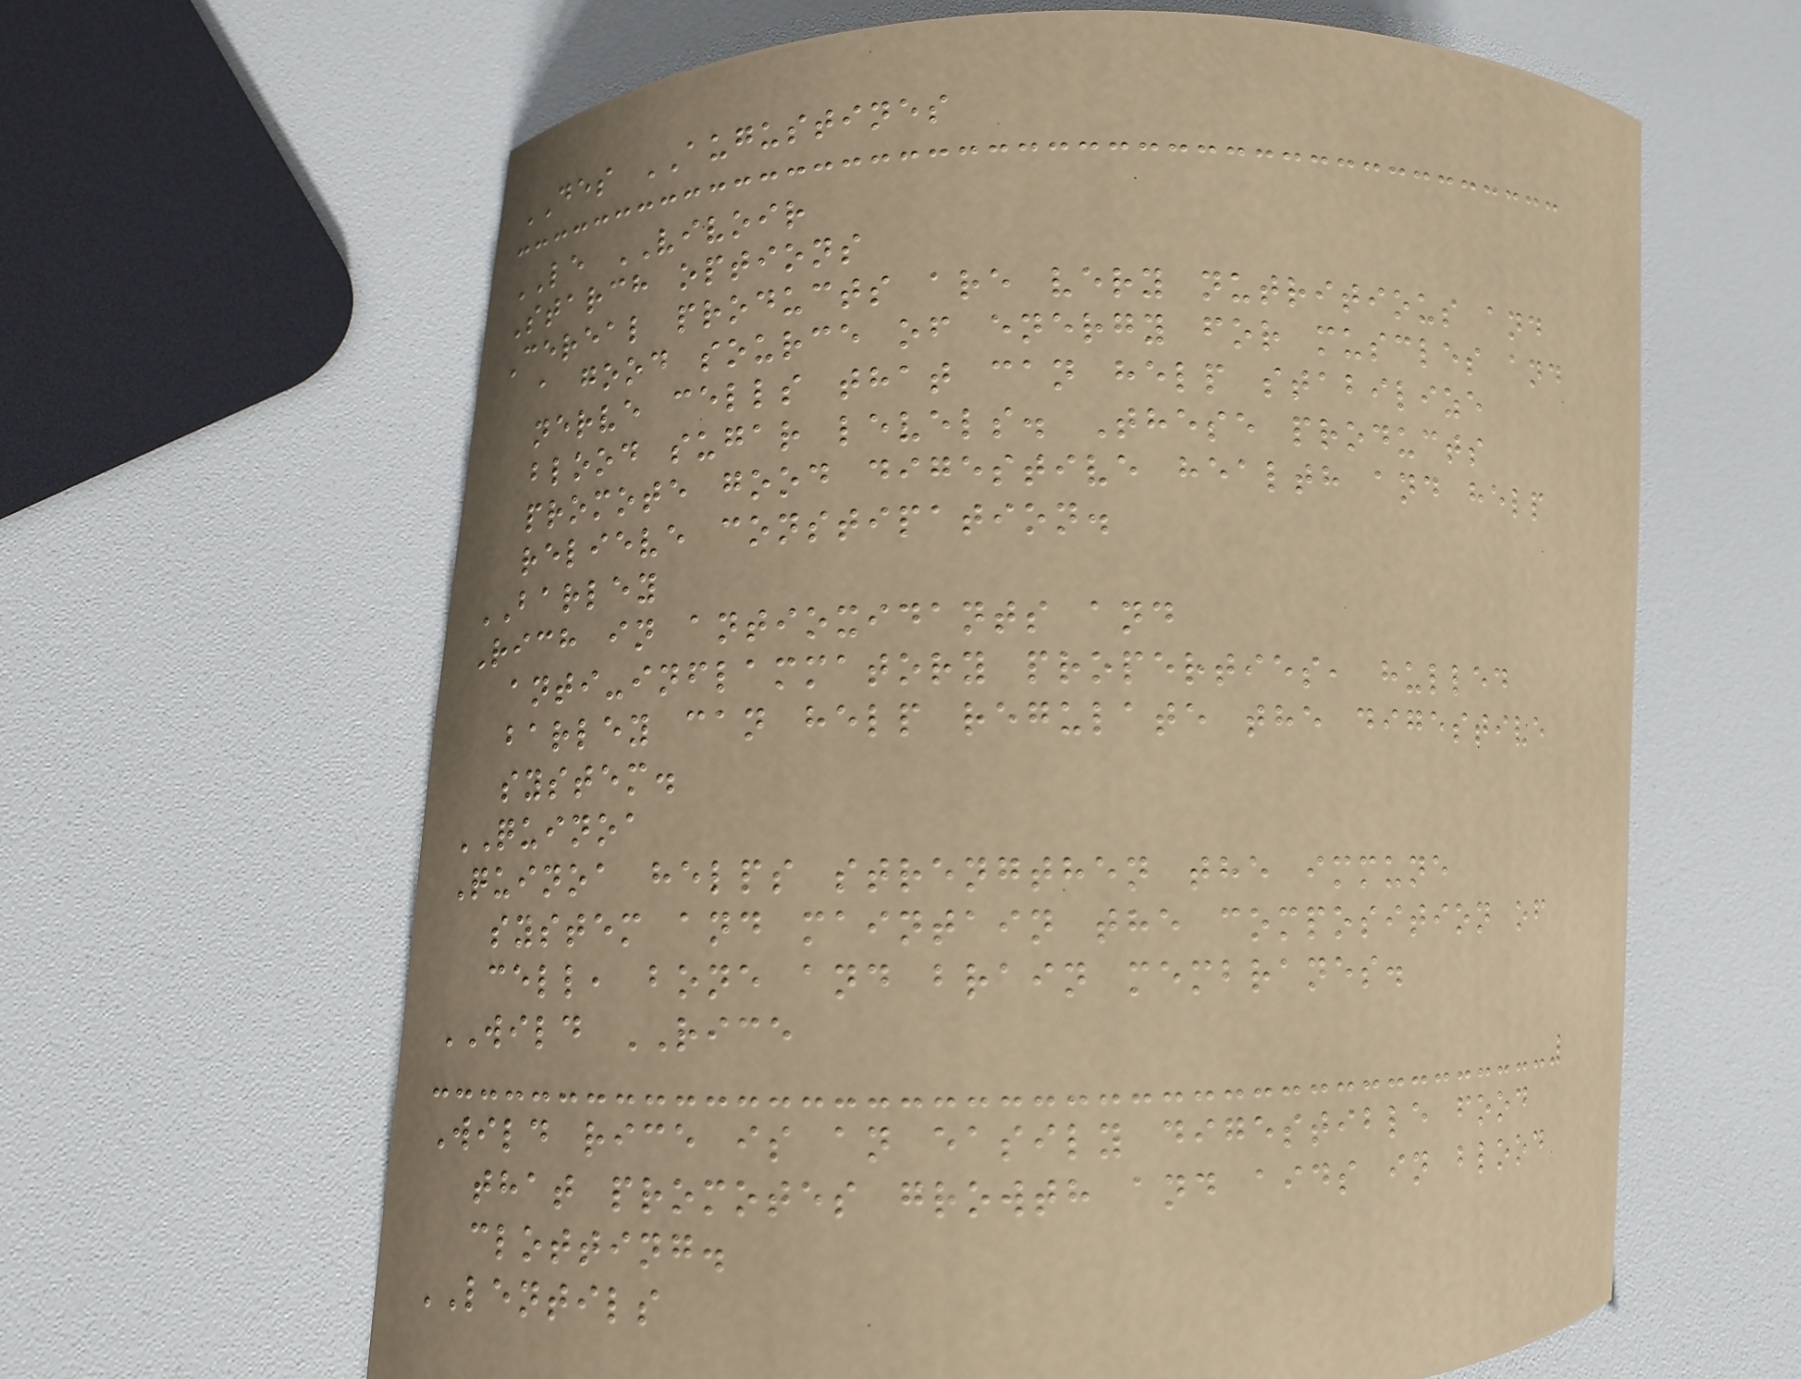DES AUGUSTINES
LE VIVOIR
Starch options
Cereal products are very nutritious and
a good source of energy for muscles and
nerve cells that can help stabilize
blood sugar levels. These products
promote good digestive health and help
relieve constipation.
BARLEY
Rich in antioxidants and
anti-inflammatory properties, hulled
barley can help regulate the digestive
system.
QUINOA
Quinoa helps strengthen the immune
system and maintain the composition of
cell, bone and brain membranes.
WILD RICE
Wild rice is an easily digestible food
that promotes growth and aids in blood
clotting.
LENTILS
